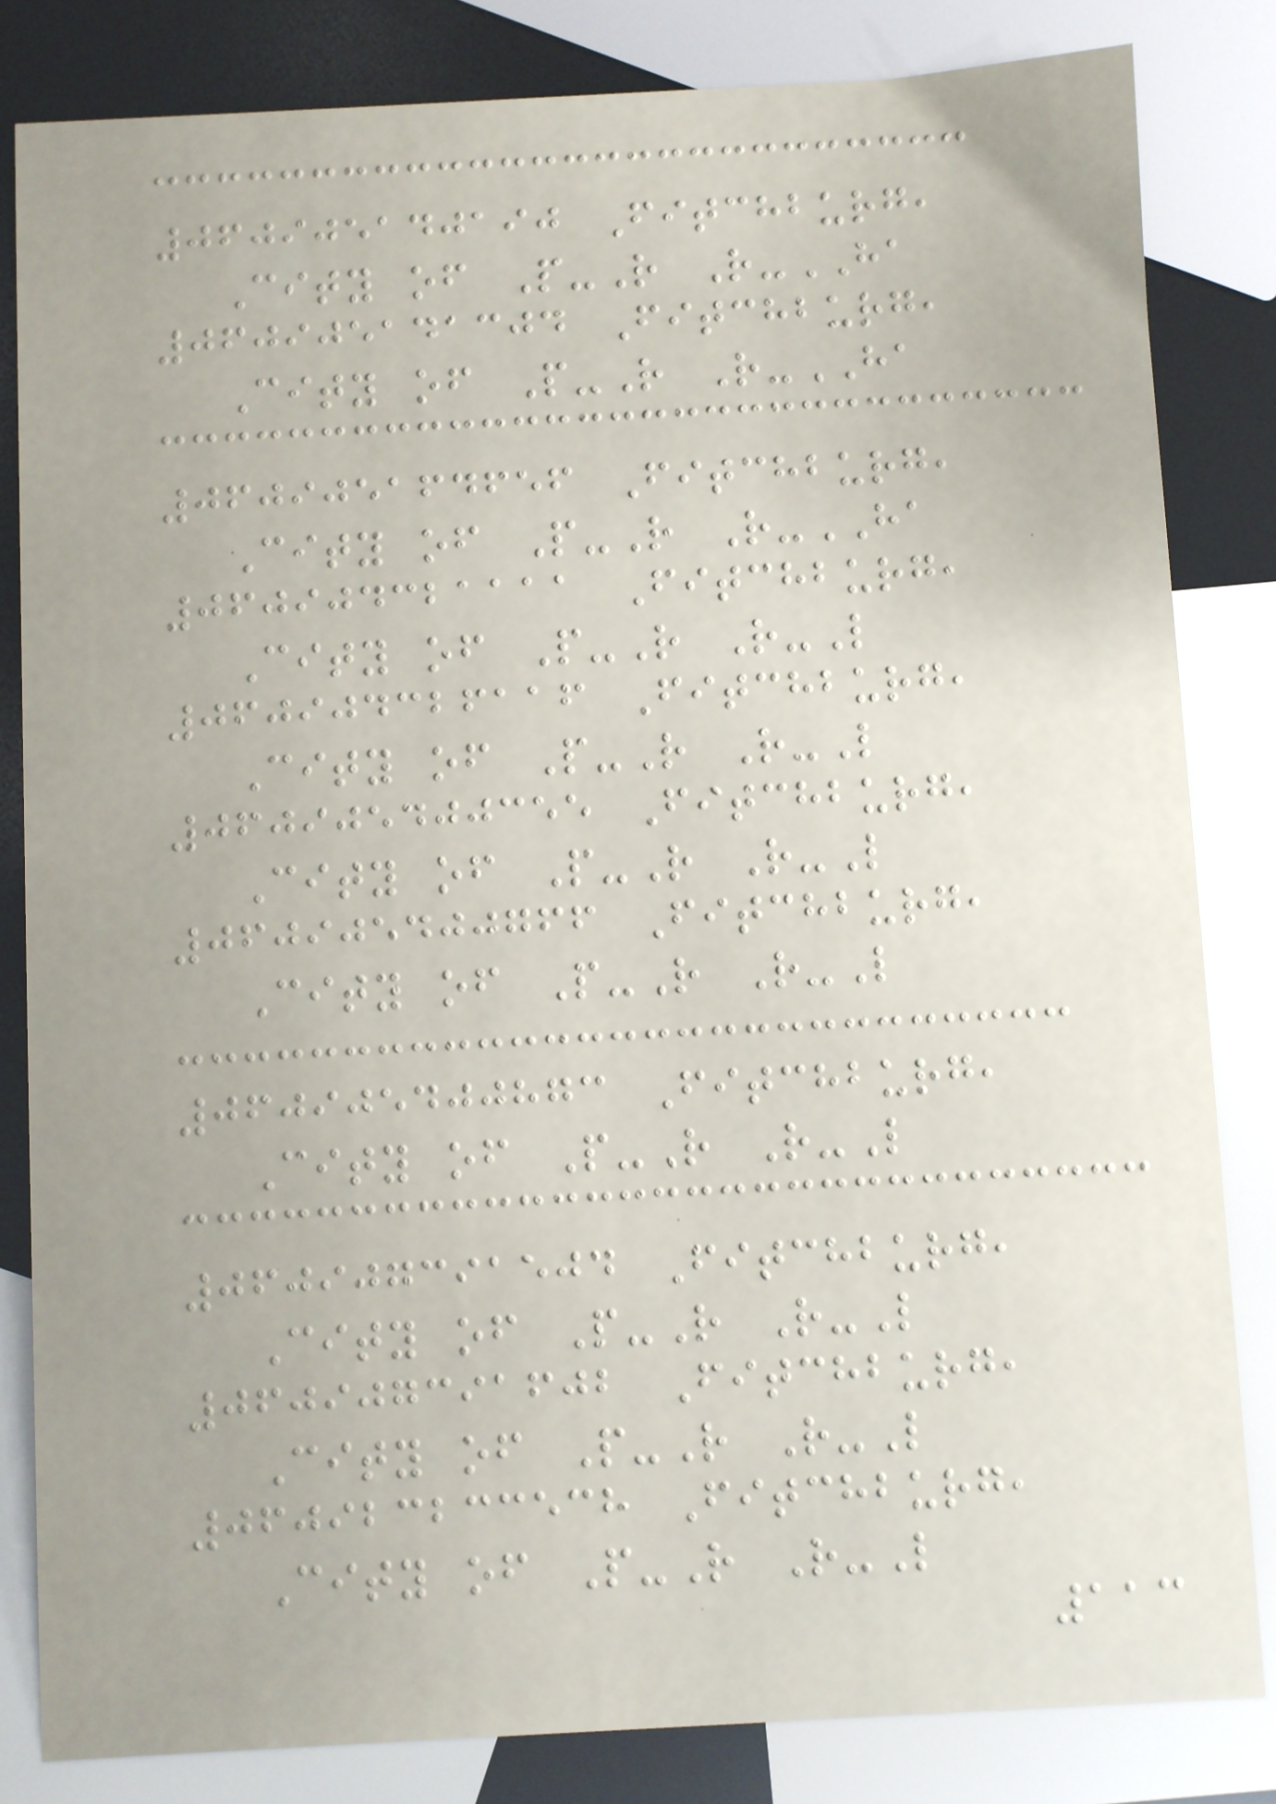060905140190 Fitchburg,
City of P-R R-HA
060905141304 Fitchburg,
City of P-R R-HA
060905164656 Fitchburg,
City of P-R R-HA
060904321111 Fitchburg,
City of P-R R-L
060904326116 Fitchburg,
City of P-R R-L
060905400355 Fitchburg,
City of P-R R-L
060905400766 Fitchburg,
City of P-R R-L
060905400873 Fitchburg,
City of P-R R-L
060907391504 Fitchburg,
City of P-R R-L
060907391602 Fitchburg,
City of P-R R-L
060923233538 Fitchburg,
City of P-R R-L
113
